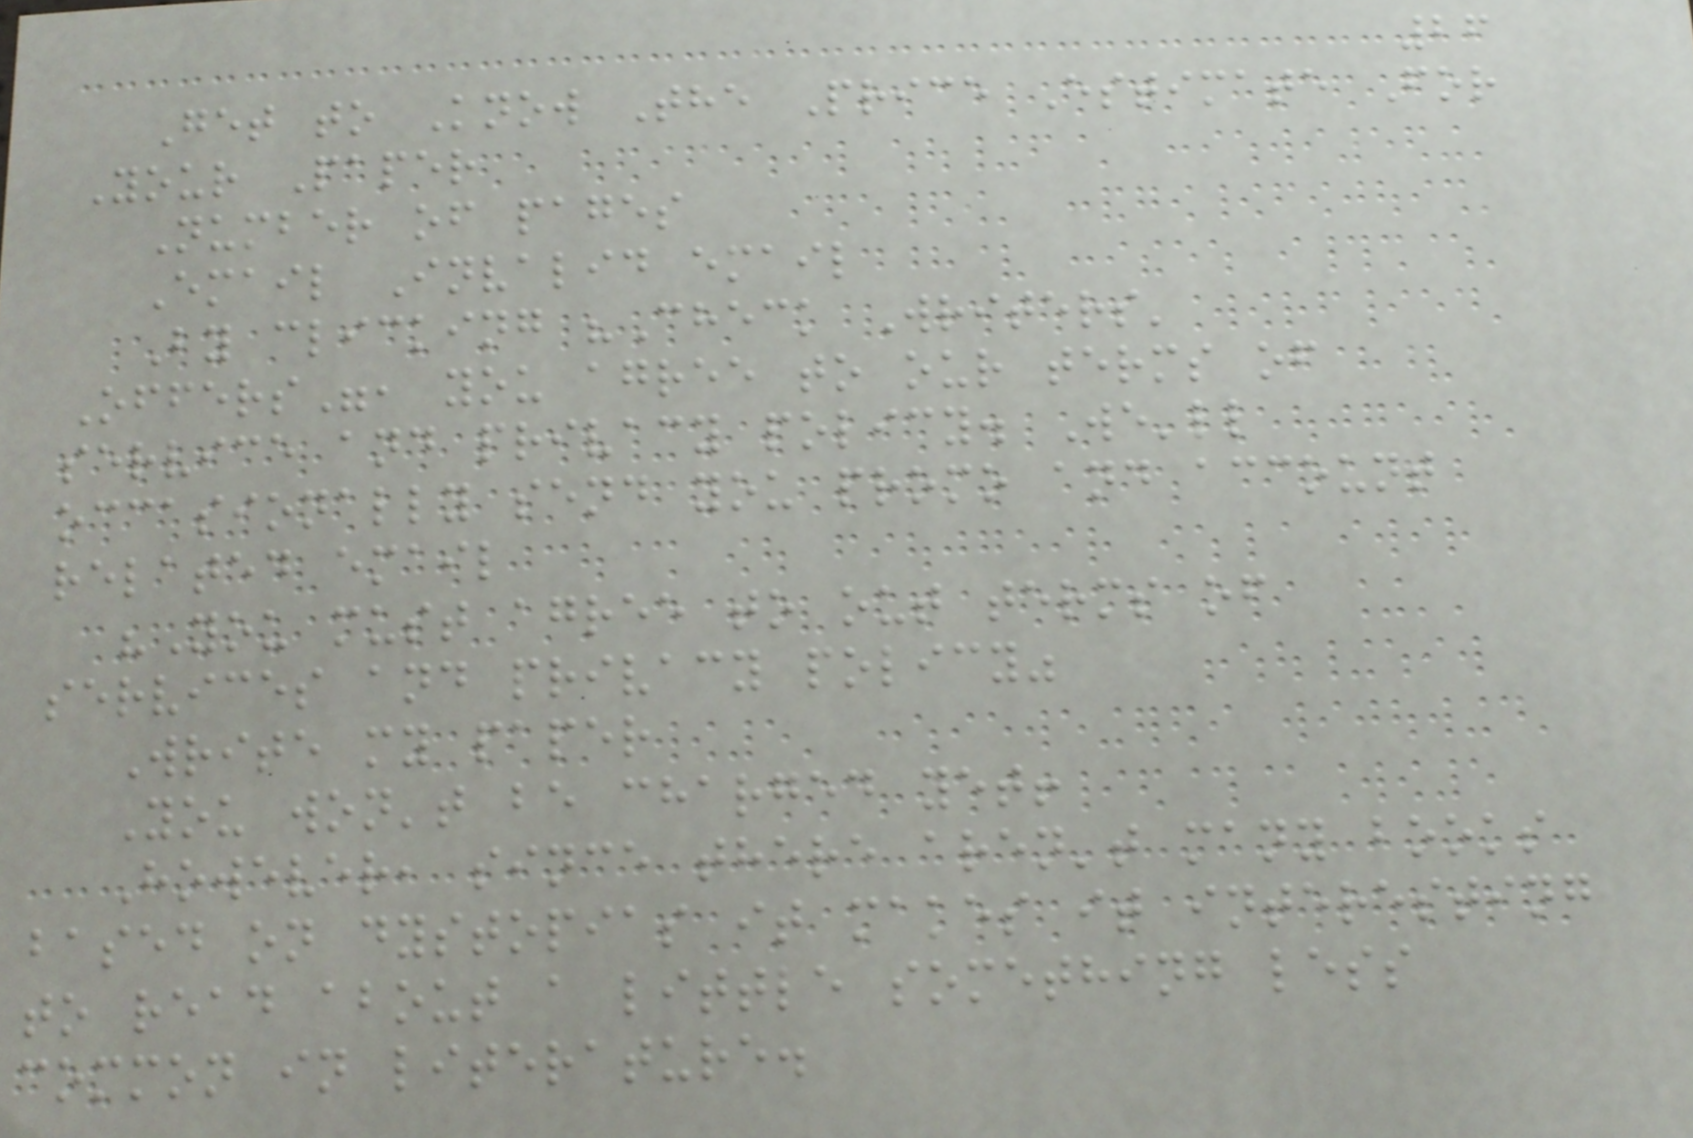26
Get to Know The Price Estimate For
Your Paper
Number of pages
Email Invalid email
By clicking "Check Writers'
Offers", you agree to our terms of
service and privacy policy. We'll
occasionally send you promo and account
related email
"You must agree to out terms of
services and privacy policy"
Write my paper
You won't be charged yet!
However, since there aren't many books
based on dystopias it makes it interesting
to read about a little something less
common in literature.
